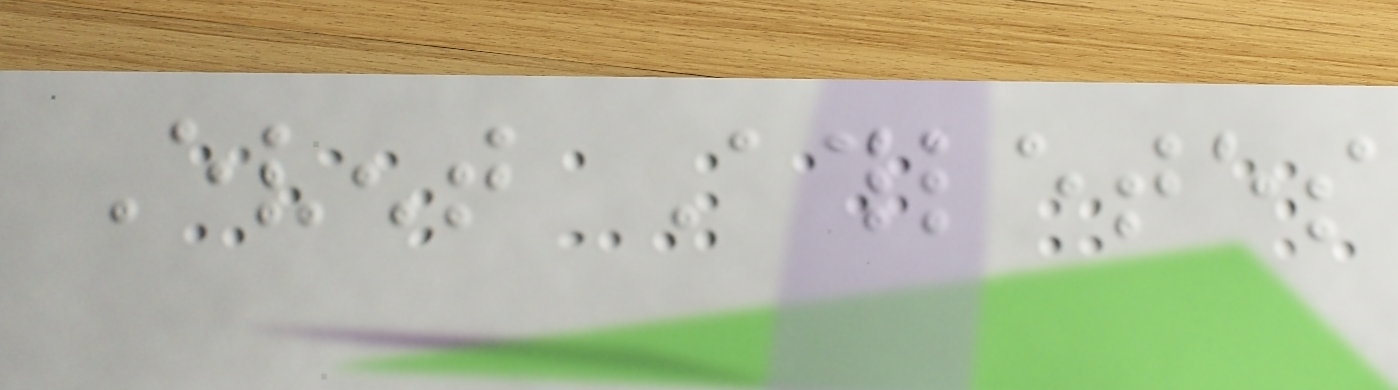Event Athletes
